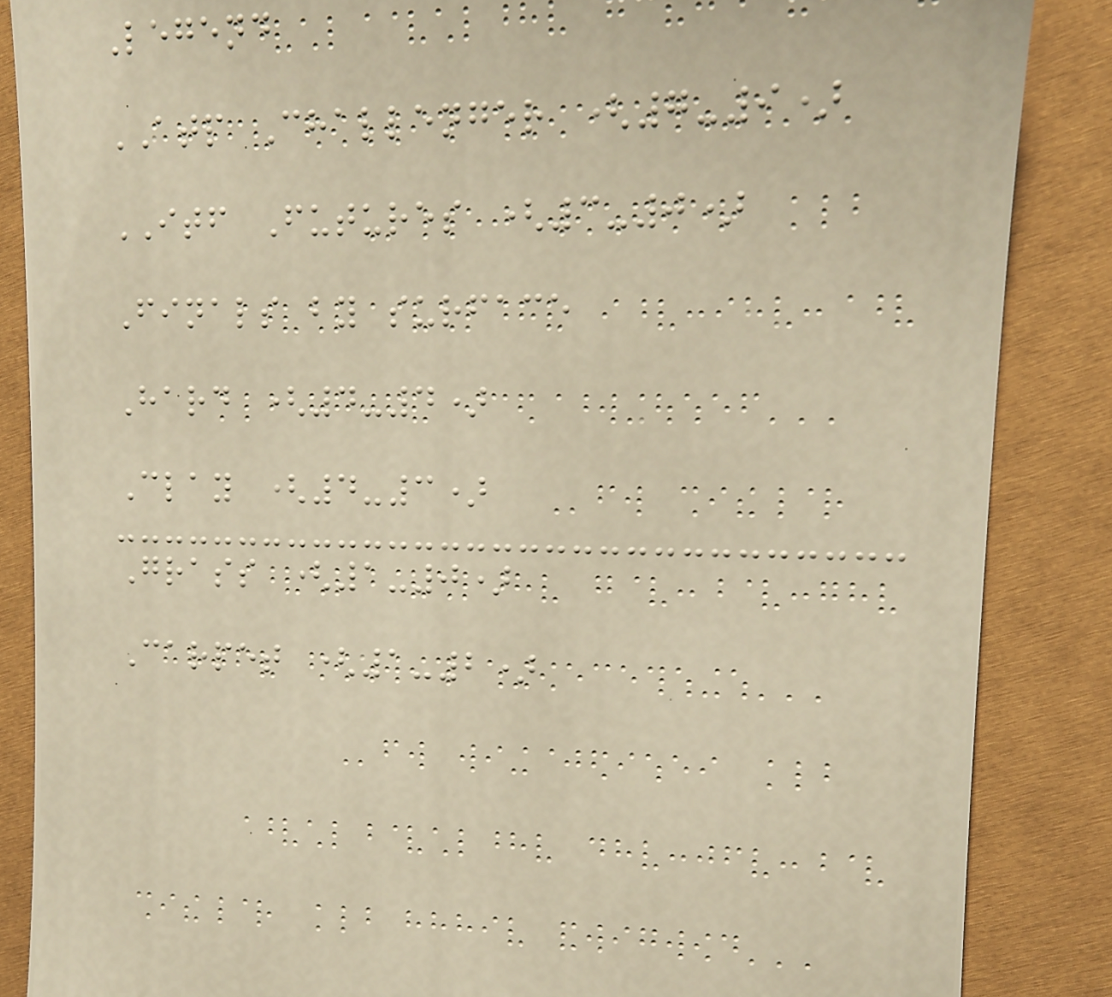Legend
ATP Challenger (7-9)
ITF Futures (3-0)
Finals by surface
Hard (4-4)
Clay (4-3)
Grass (1-0)
Carpet (1-2)
